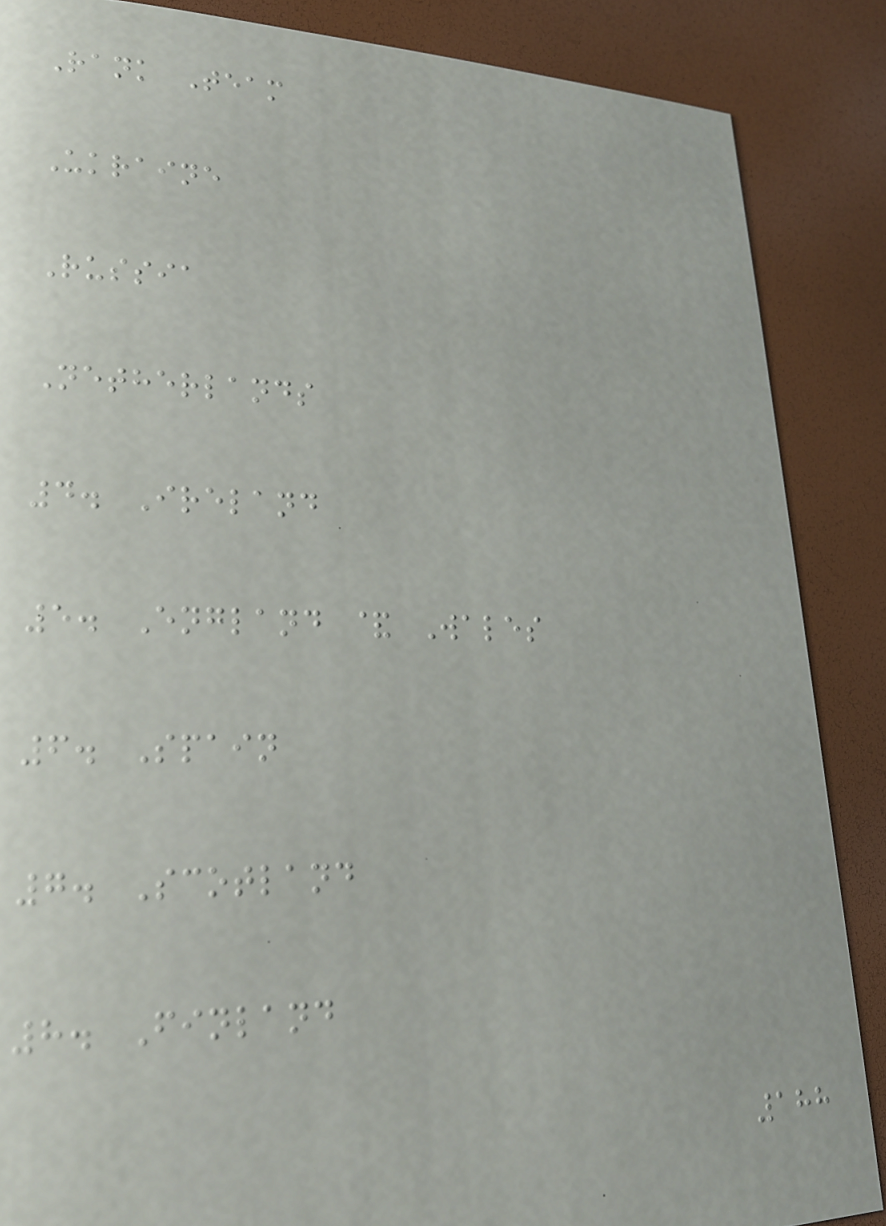Rank Team
Ukraine
Russia
Netherlands
4. Ireland
5. England & Wales
6. Spain
7. Scotland
8. Finland
188
